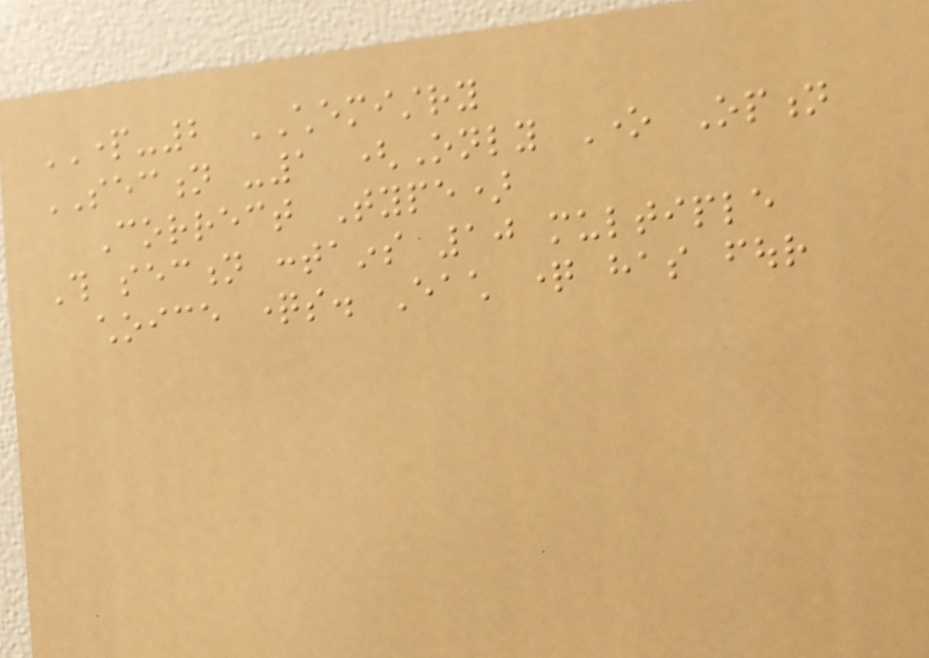PART-2 CHEMISTRY
SECTION -1 (Only One Option
Correct Type)
This section contains 10 multiple
choice questions. Each question has four
